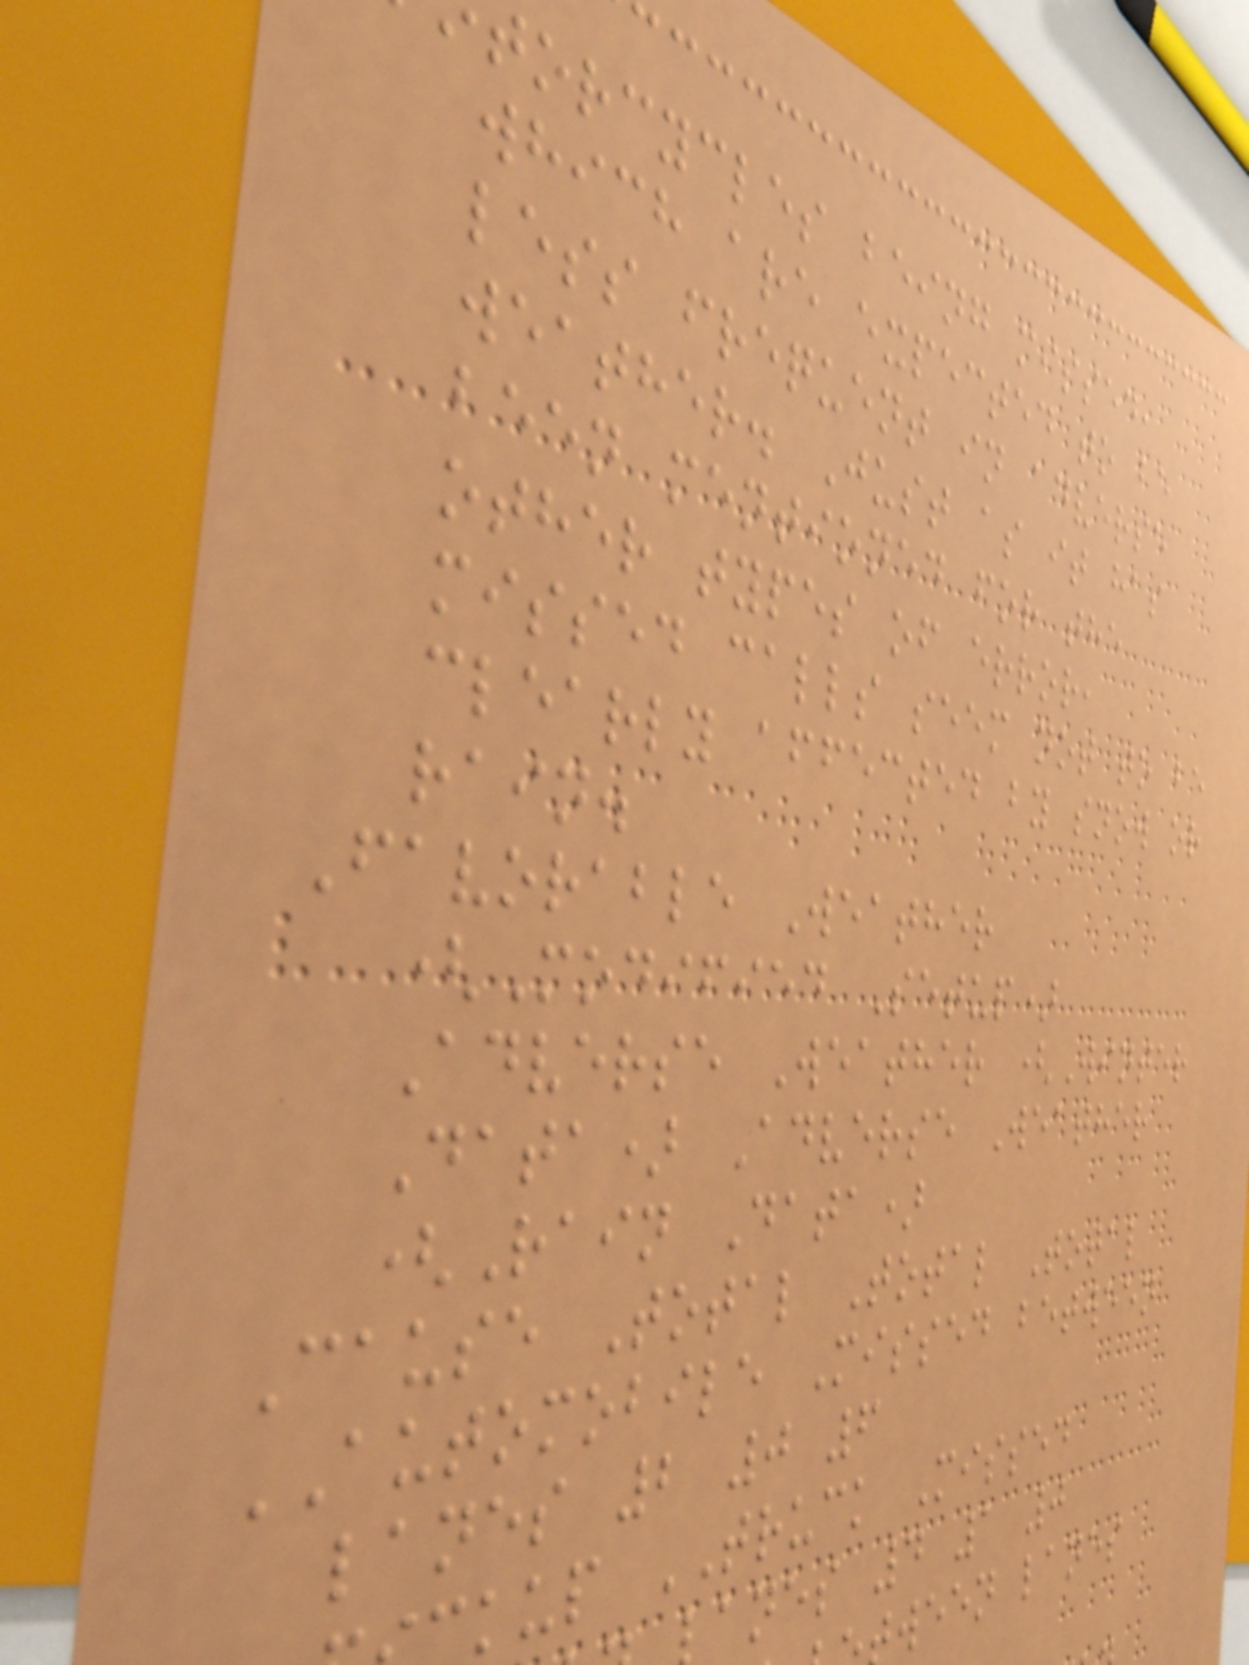torcycles being missed,
which are expected to be
less frequent in adverse
weather. Just as it has
been mentioned for the
other types of error,
missed calls seem not to be
clearly affected by snow or
rain.
Favorable Weather
(Modified Setup)
Adverse Weather (Winter
Data) Adverse Weather
(Rain Data)
Cause Total Total Total
AUTOMOBILE Missed between
lanes 2 0 6
kup TRUCK Missed
anes 4 1 0
ween lanes
